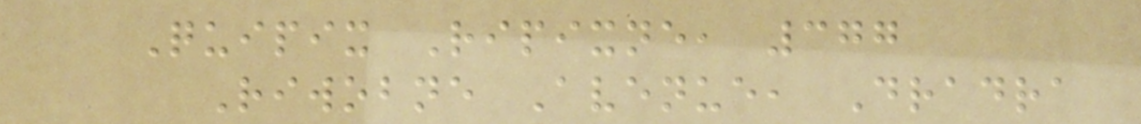Quipix Ripixne, 377
Riwobne Avenue, Dradra
